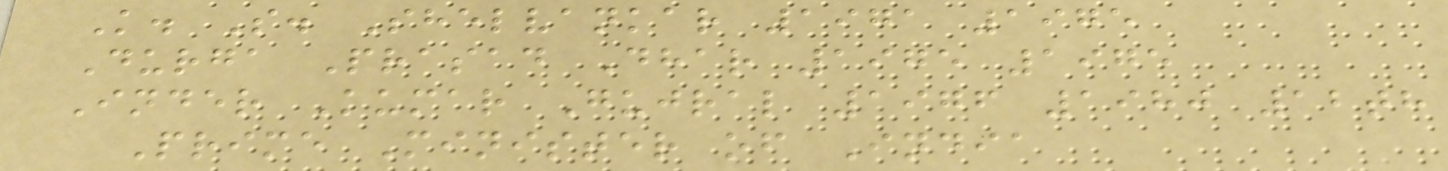K. S. Shelvankar 1971 1975
Durga Prasad Dhar 1975 1975
Inder Kumar Gujral 1976 1980 12th
Prime Minister of India
